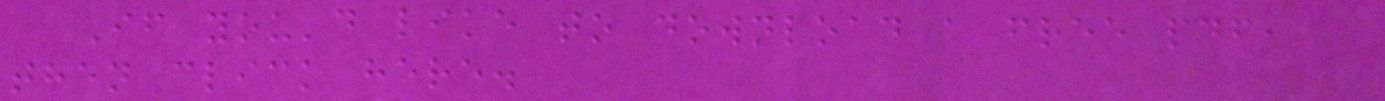If you'd like to download a free pdf,
then click here.
